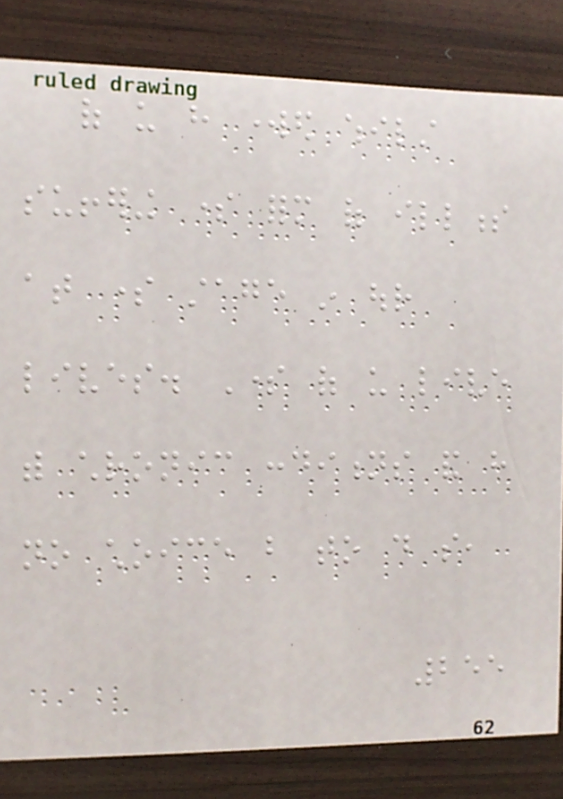of us have worked whilst
suffering some form of illness
at some stage in our
lives. Some of us live
with chronic conditions and have
no choice but to do so,
255
